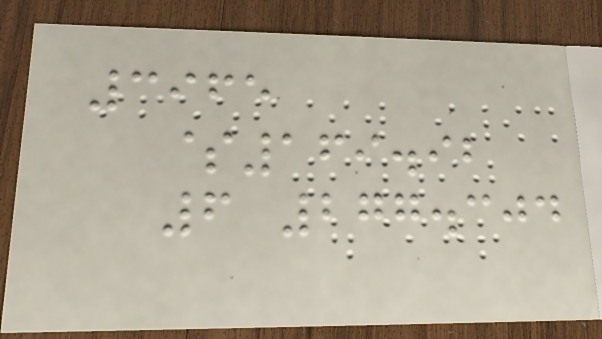3965
$169.92
6 277.304
